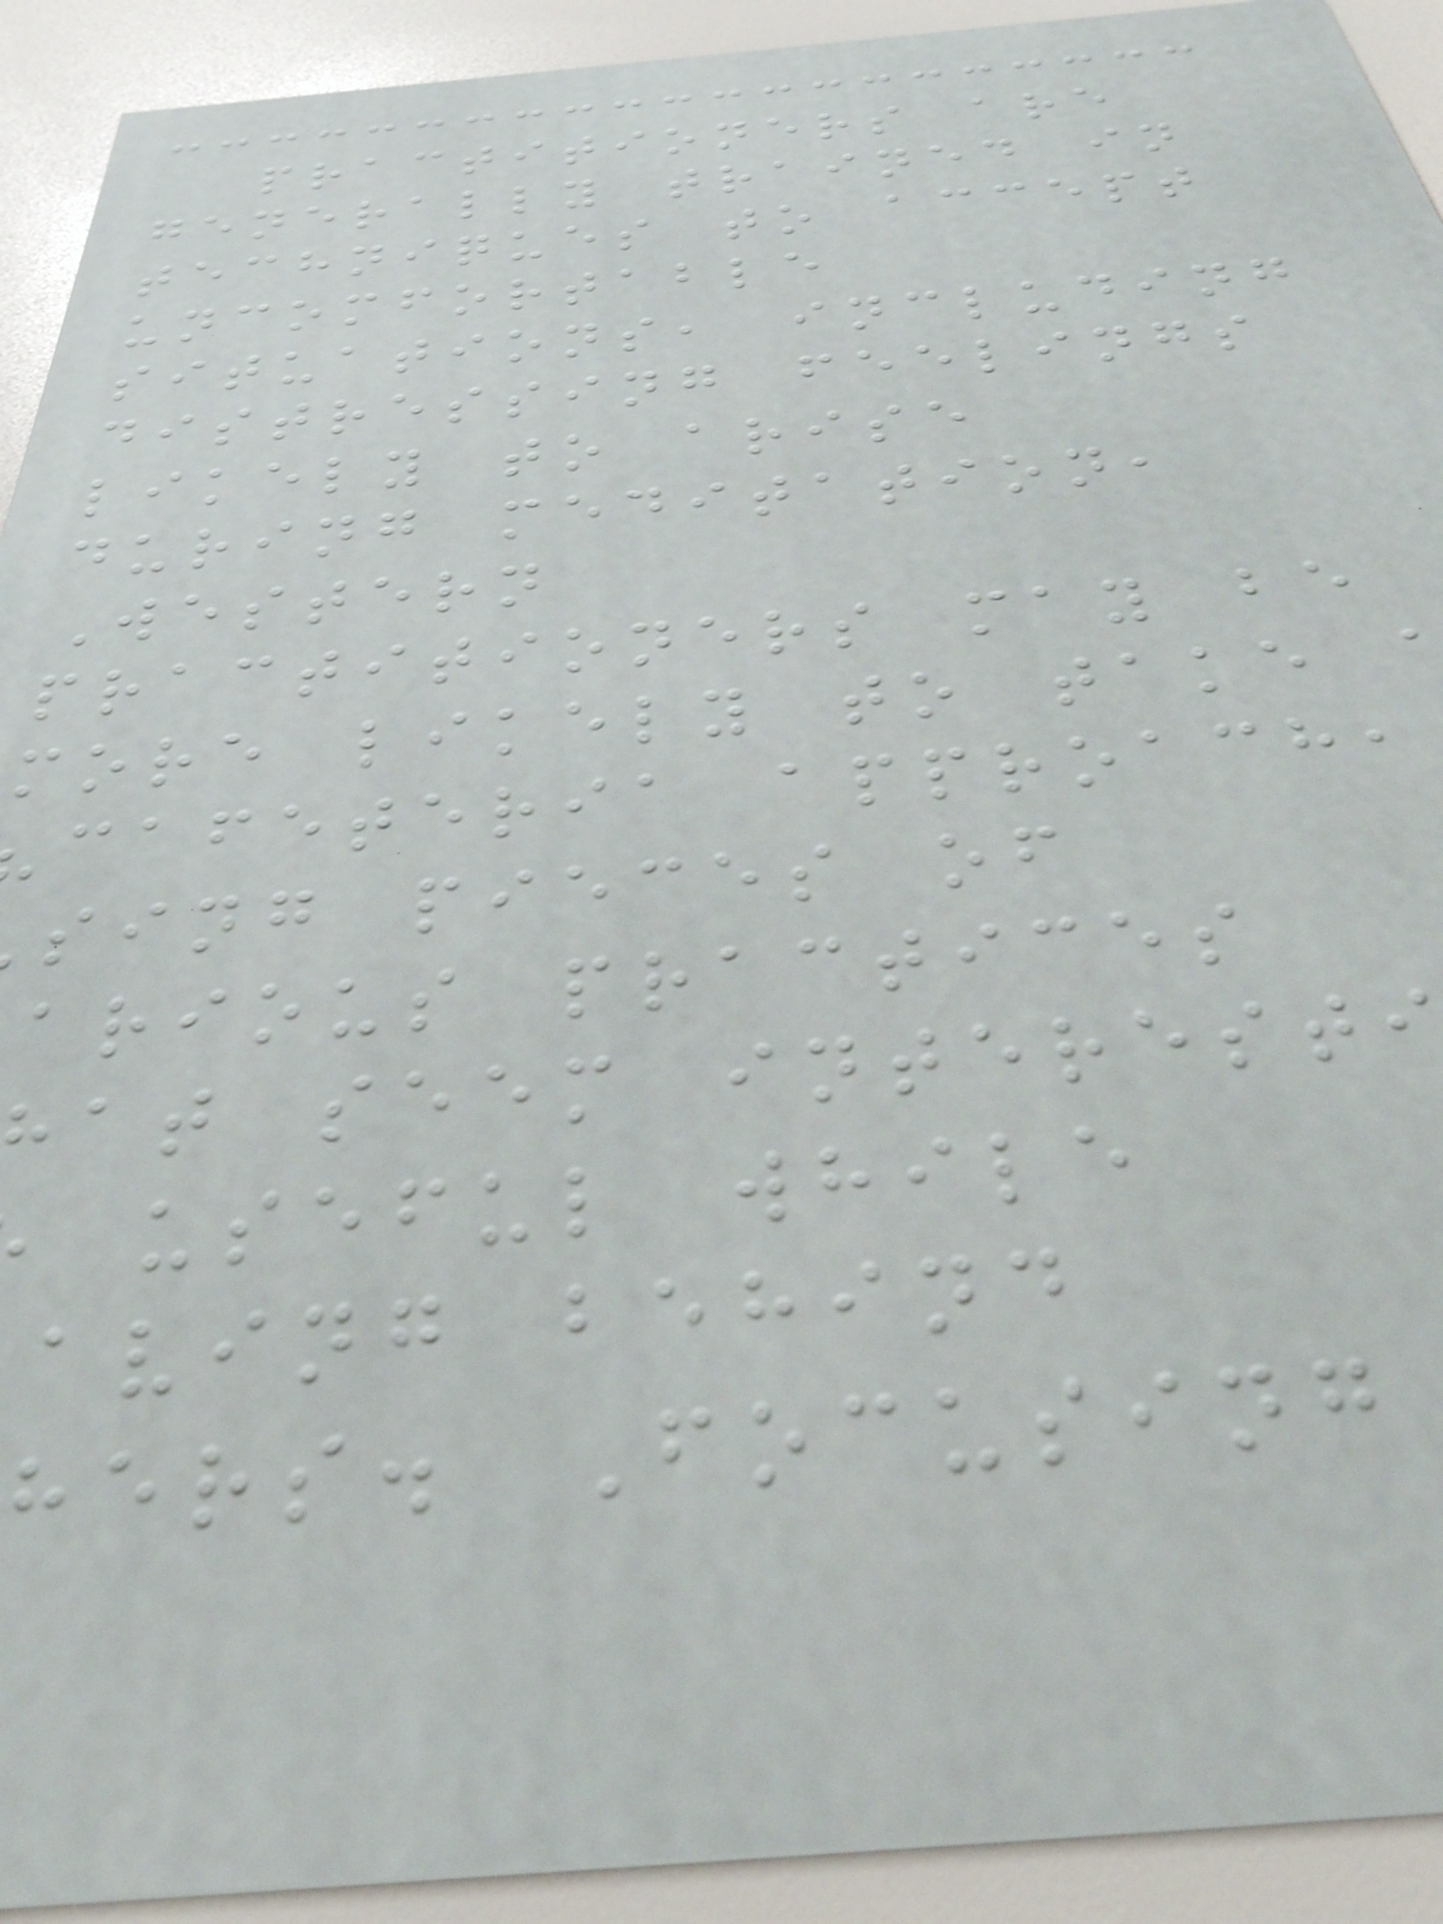practitioners are
generally trained in
techniques to accept
uncomfortable
situations, including
distressing feelings
likely to arise
during meditation,
Western
practitioners may be
more likely to take
cafeteria approach,
sing pieces of
arious practices
at seem interest
useful while
aving behind
hers. Focusing
